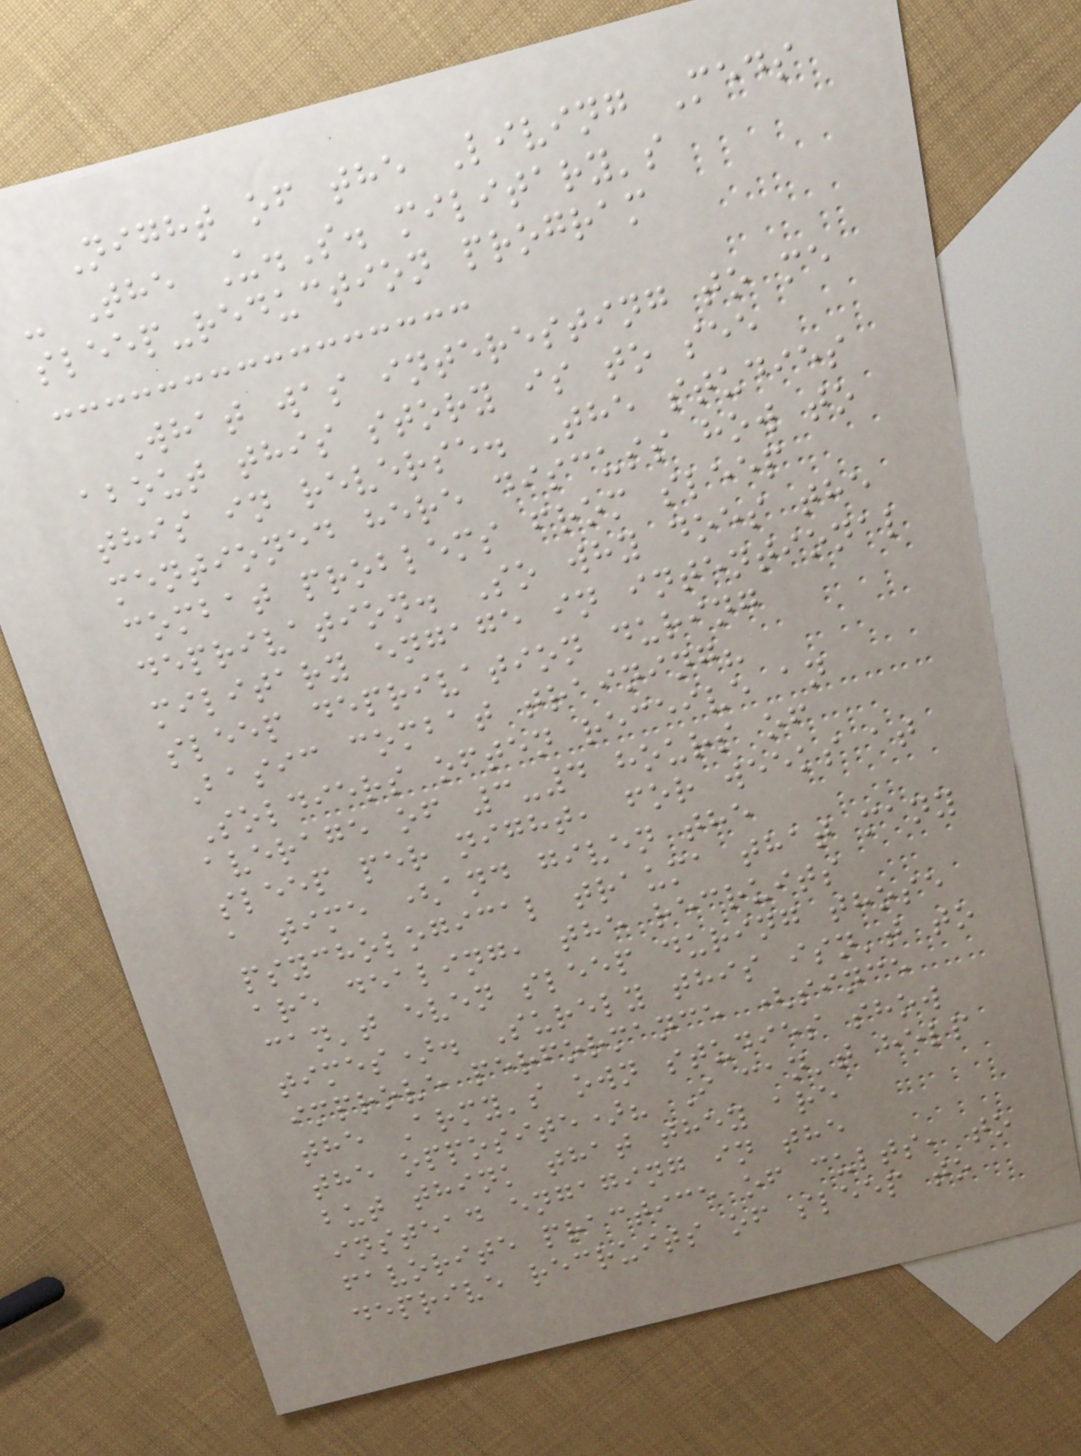Night of the Living Meds
- The U.S. military's
sleep-reduction program
What was interesting to me
about this story is to see
this in reverse. The studies
mentioned here discuss how to
combat problems from sleep
deprivation. So why does the
military engage in intentional
sleep deprivation during
Basic combat training?
Soldiers often receive an
average of 3-4 hours of
sleep per night, for weeks at
a time (and given the
psychological trauma that many
are dealing, the recruits
can't even sleep during those
times). Surely this isn't to
improve performance (since
the Army's own studies show
the opposite)? I can't help
but think that they are
instead engaging in the
favorite practice of cults, to
deprive recruits of sleep to
